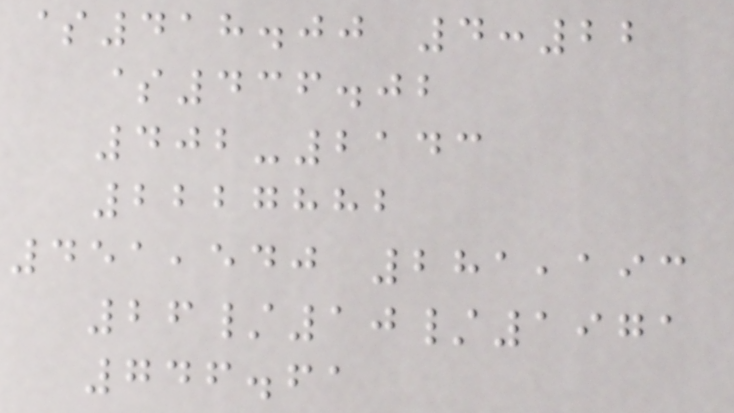$418.00 4:22
$436.02
402-2143
2227882
451,540 281,193
26/10/1971
746.61
